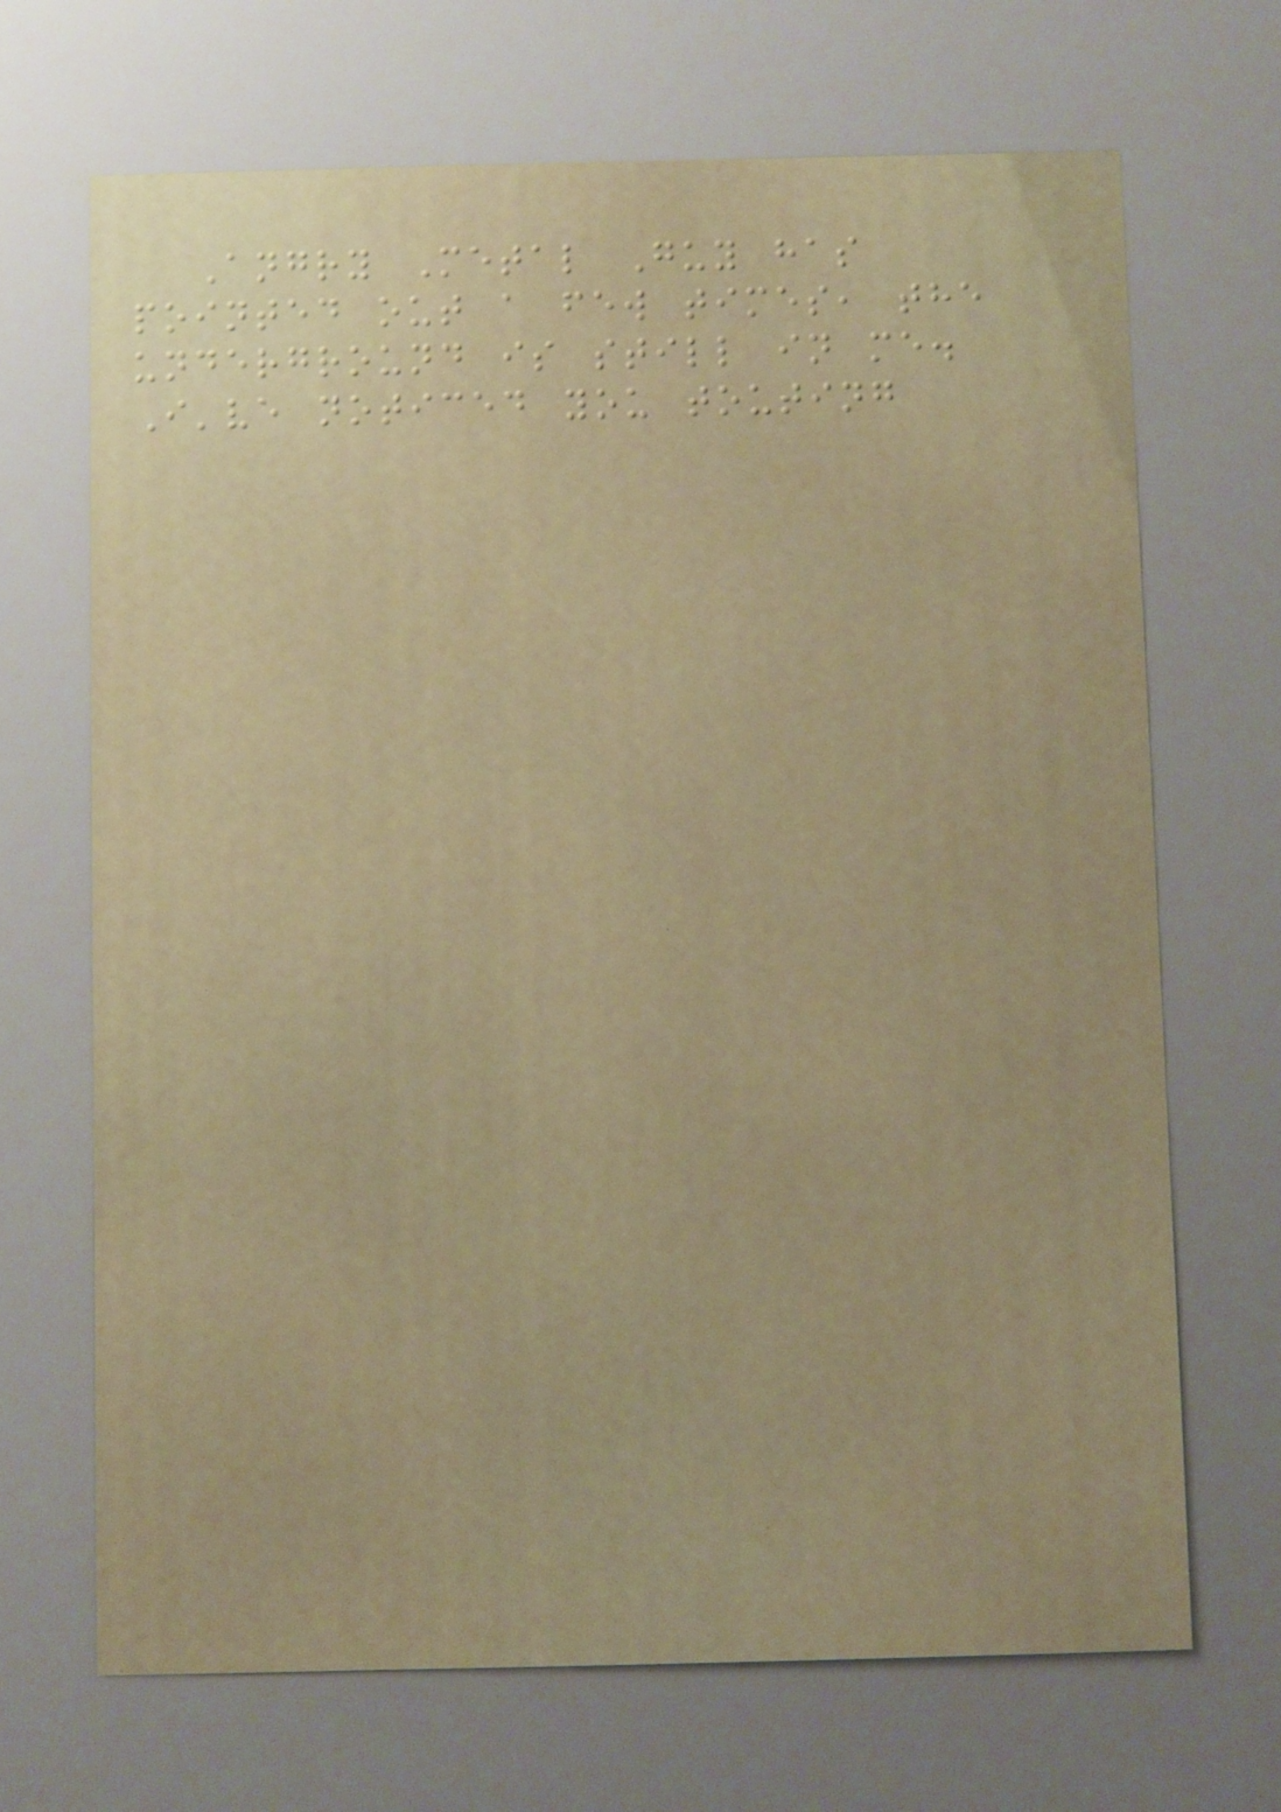Angry Metal Guy has
pointed out a few times, the
underground is still in me.
I've noticed you touting
